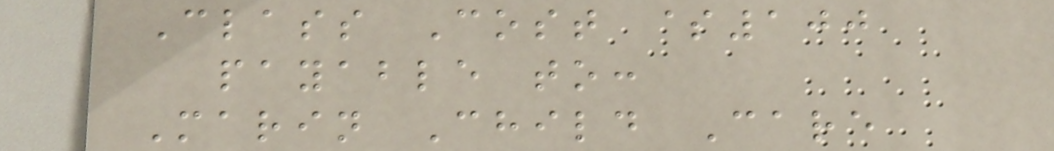Class Cost $100
payable to:
Marin Child Care
